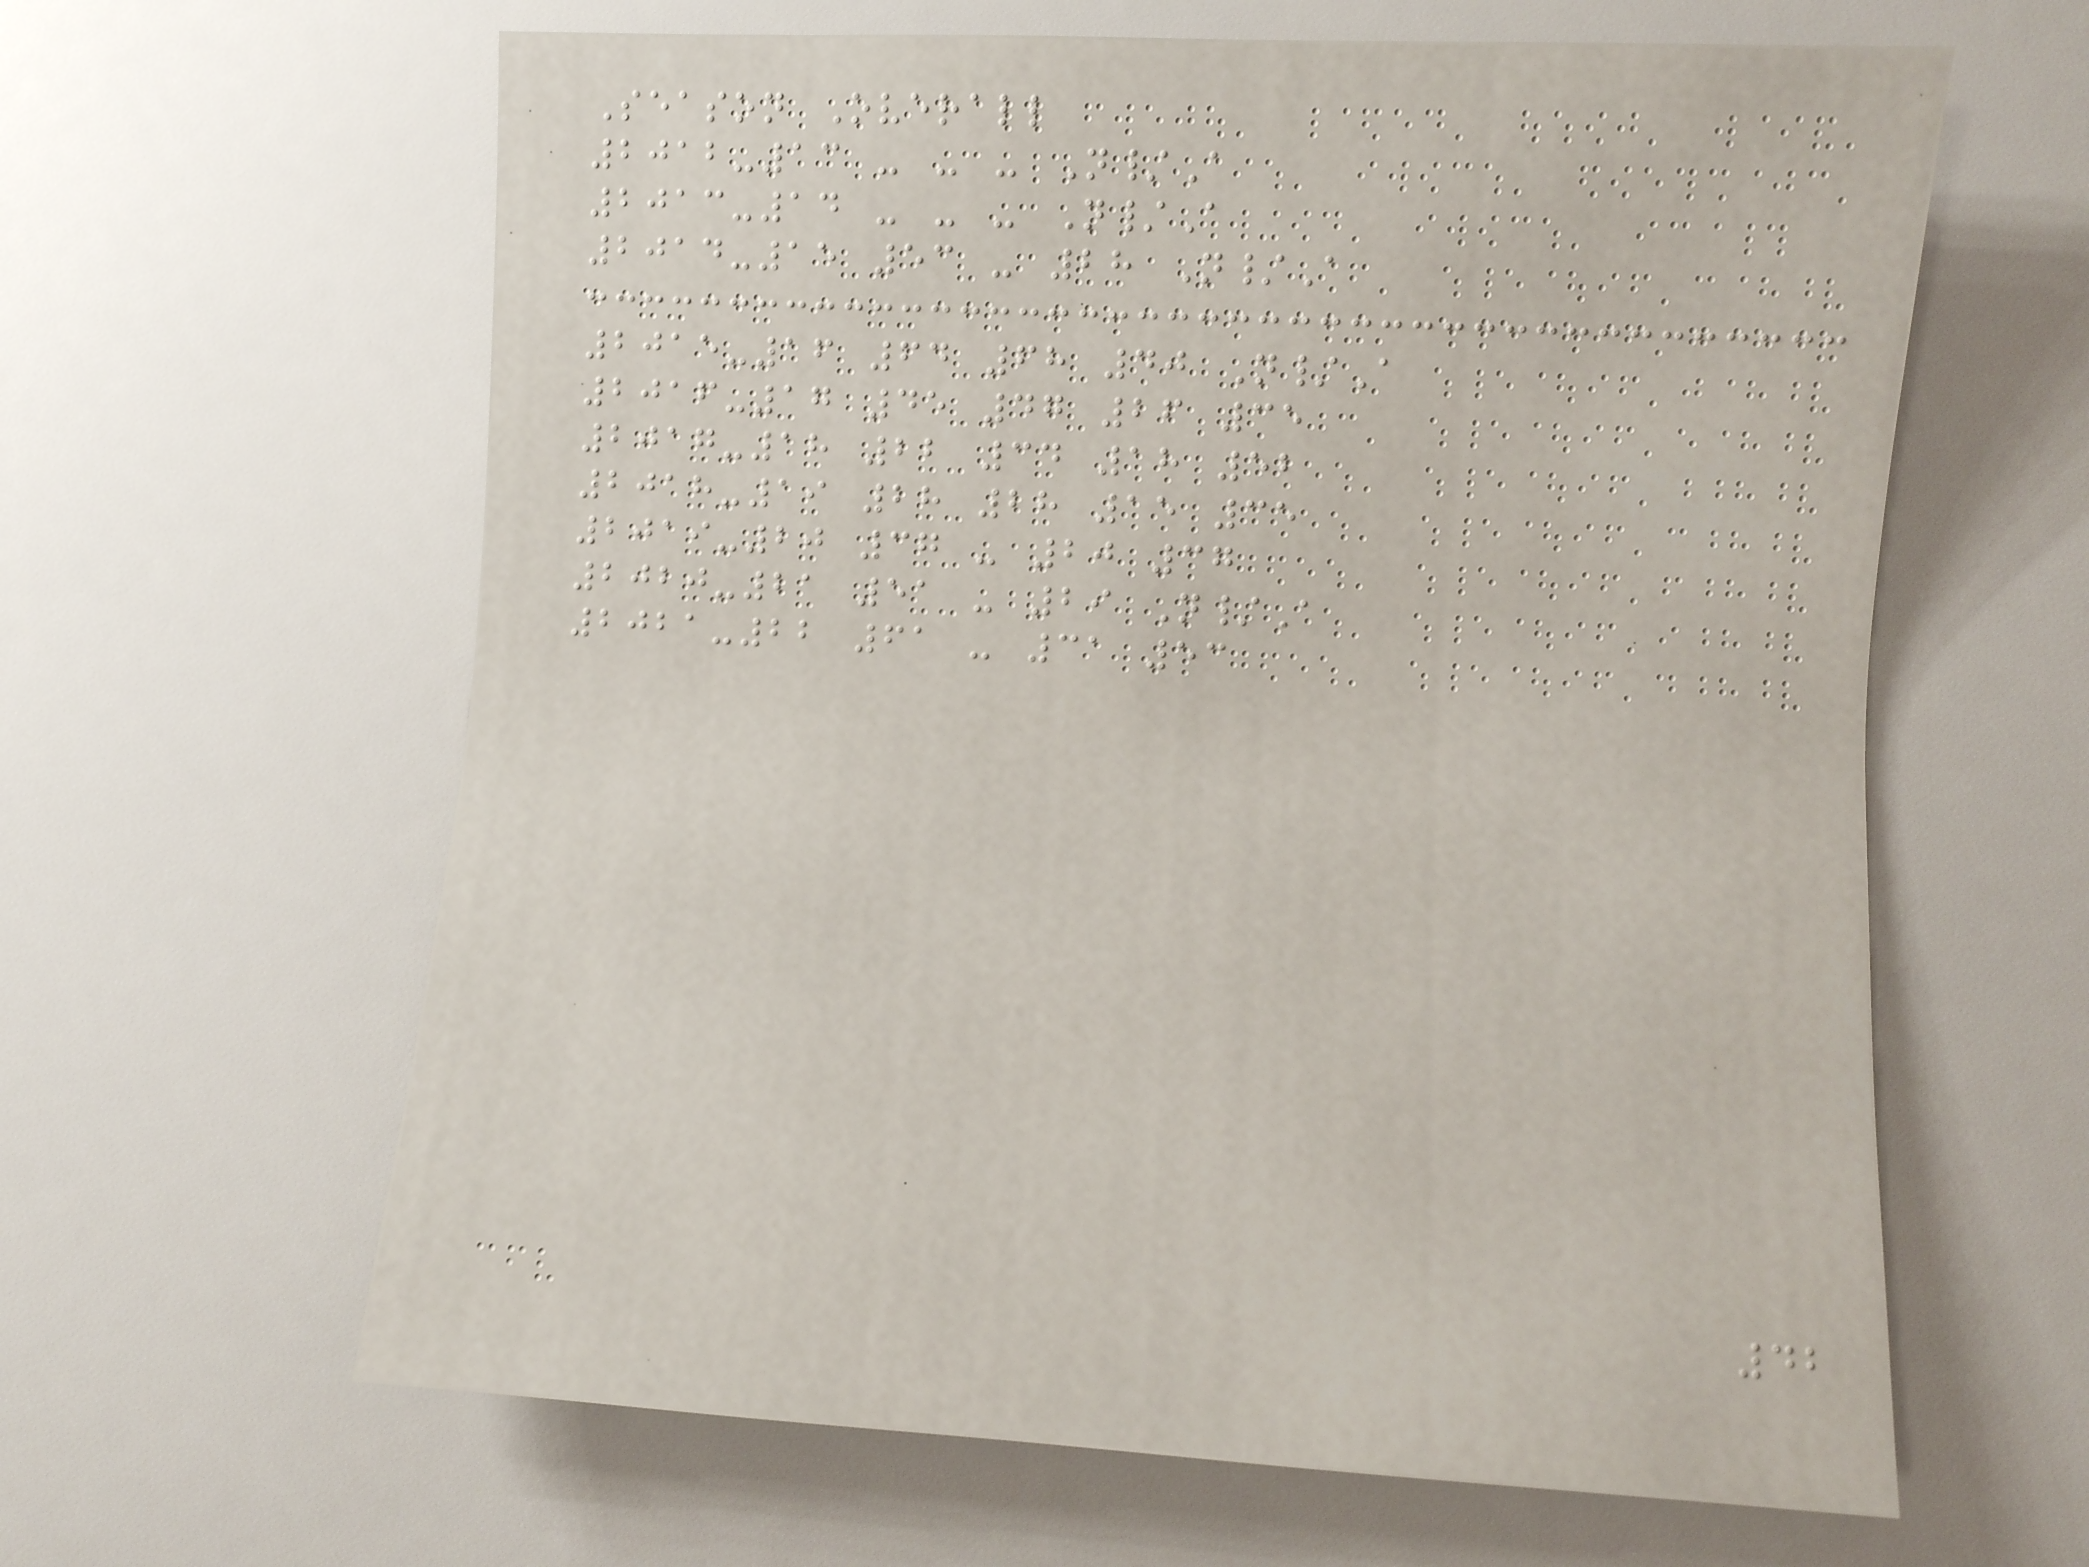Season Overall
2012-13 - - - N/A
2013-14 - - - N/A
2014-15 53 - 28 N/A
2015-16 64 68 40 N/A
2016-17 45 47 26 35
2017-18 22 34 18 52
2018-19 28 28 15 35
2019-20 37 - 20 37
2020-21 51 - 29 N/A
2021-22 61 - 31 53
42
